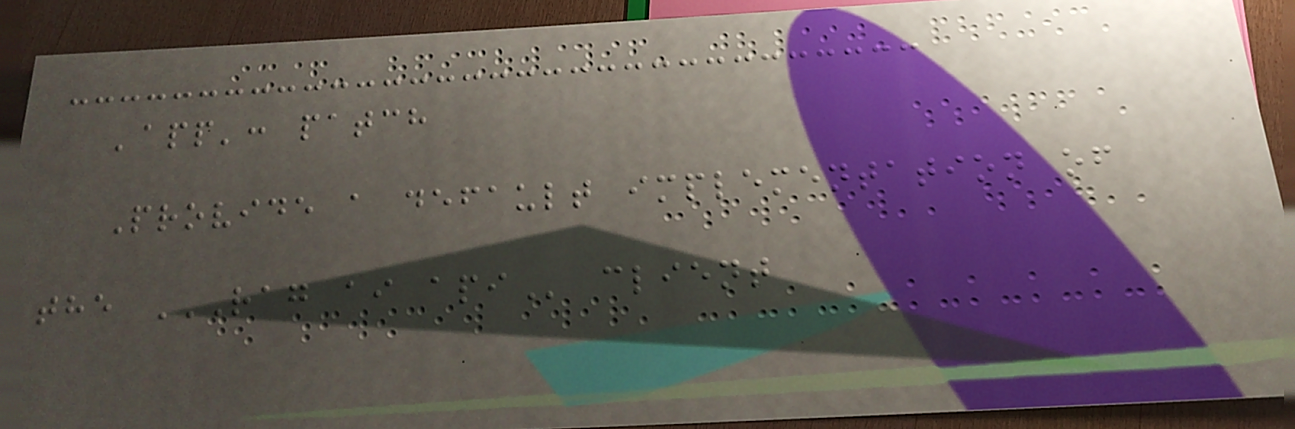'app': patch
Provide a default implementation of
the RAG AI API client
